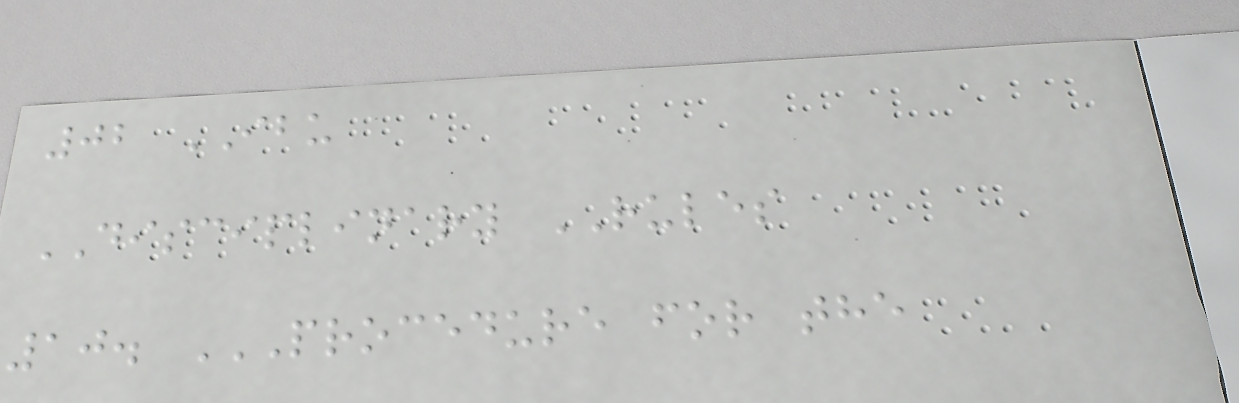02 IBU
DISCIPLINARY RULES
10. PROCEDURE FOR THE
